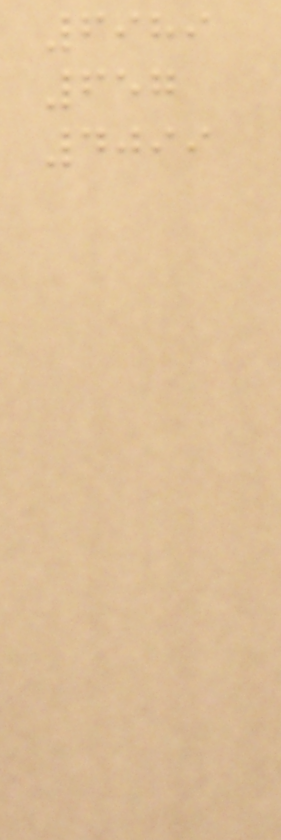6989
657
4099
